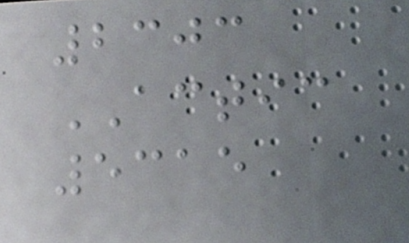2303
ACTIC
5315
